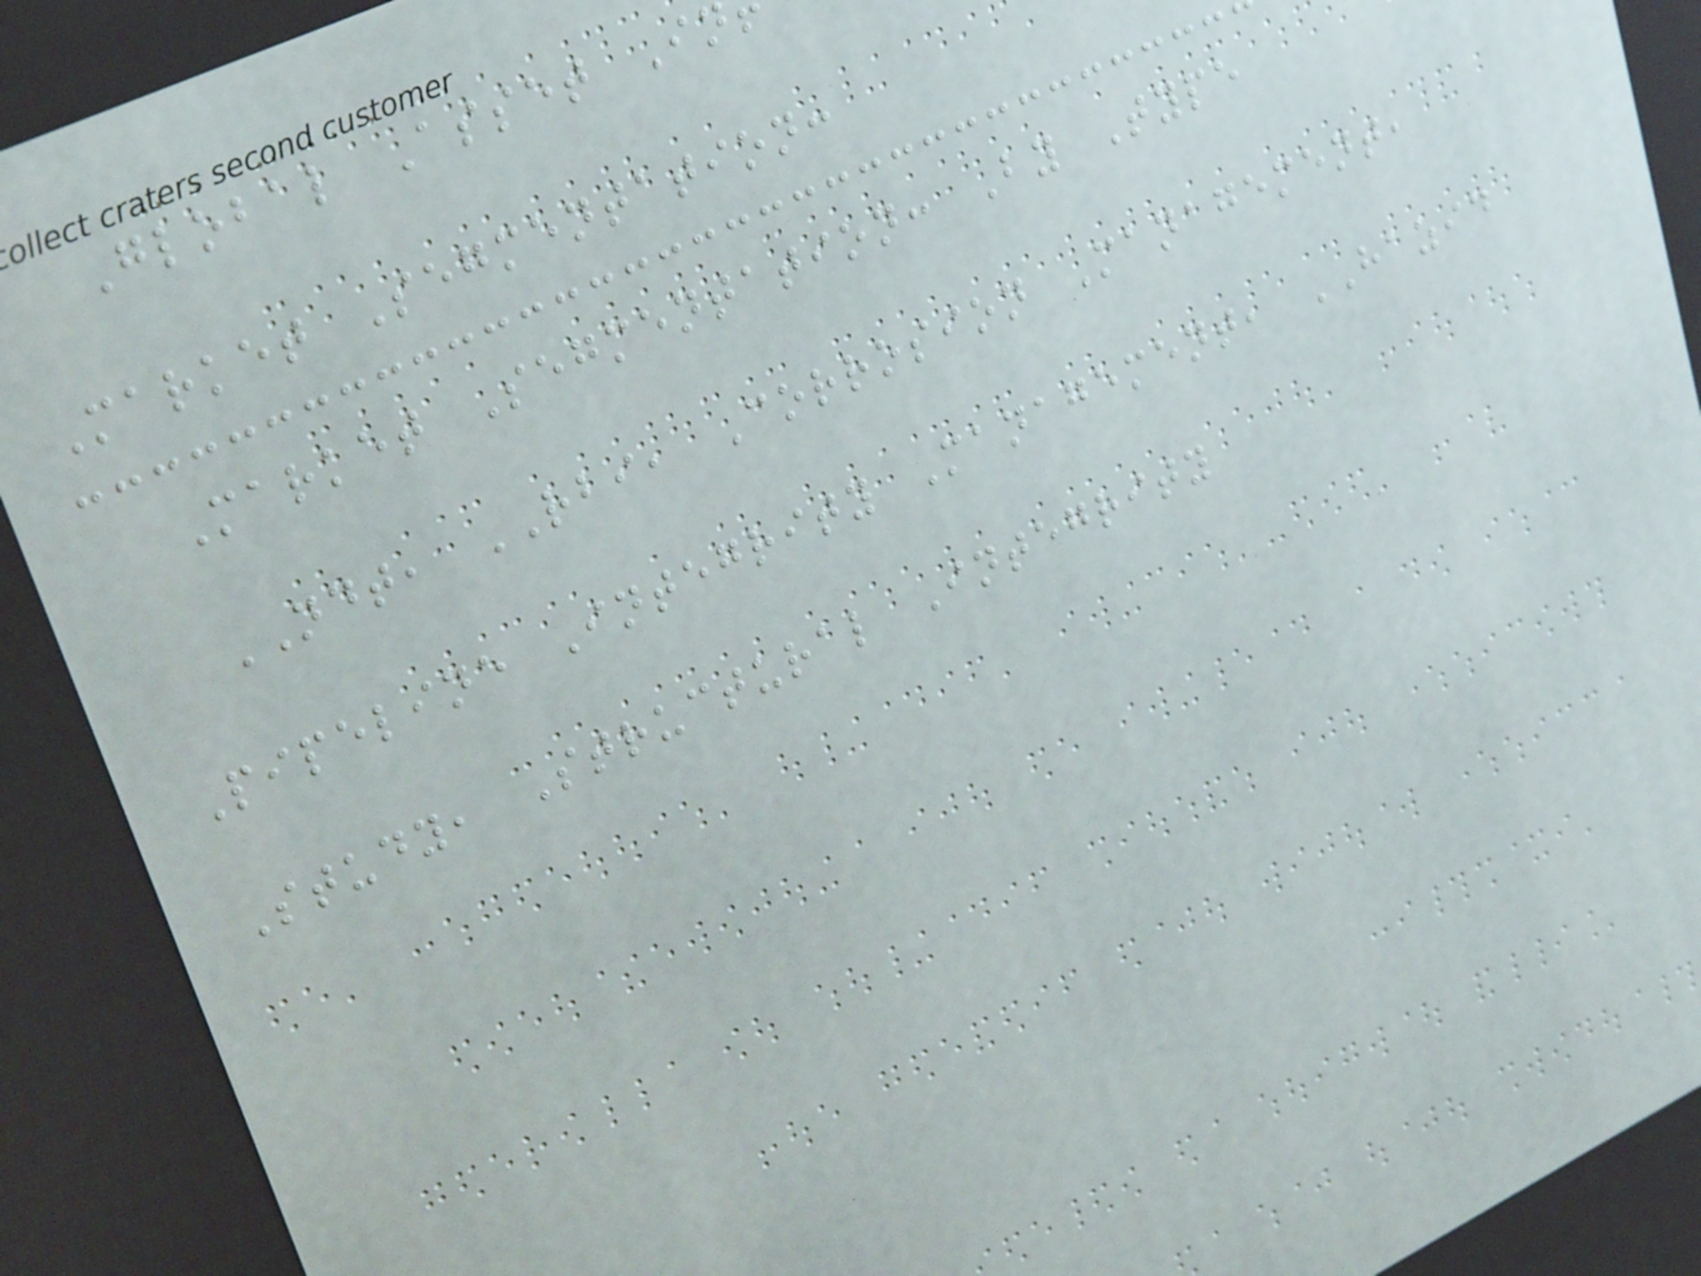Global Asset In
Market Segmentation:
Market Segmentation: By Type
NDT, RBI, Corrosion Management,
Pipeline Integrity Management, HAZID
Study, Structural Integrity
